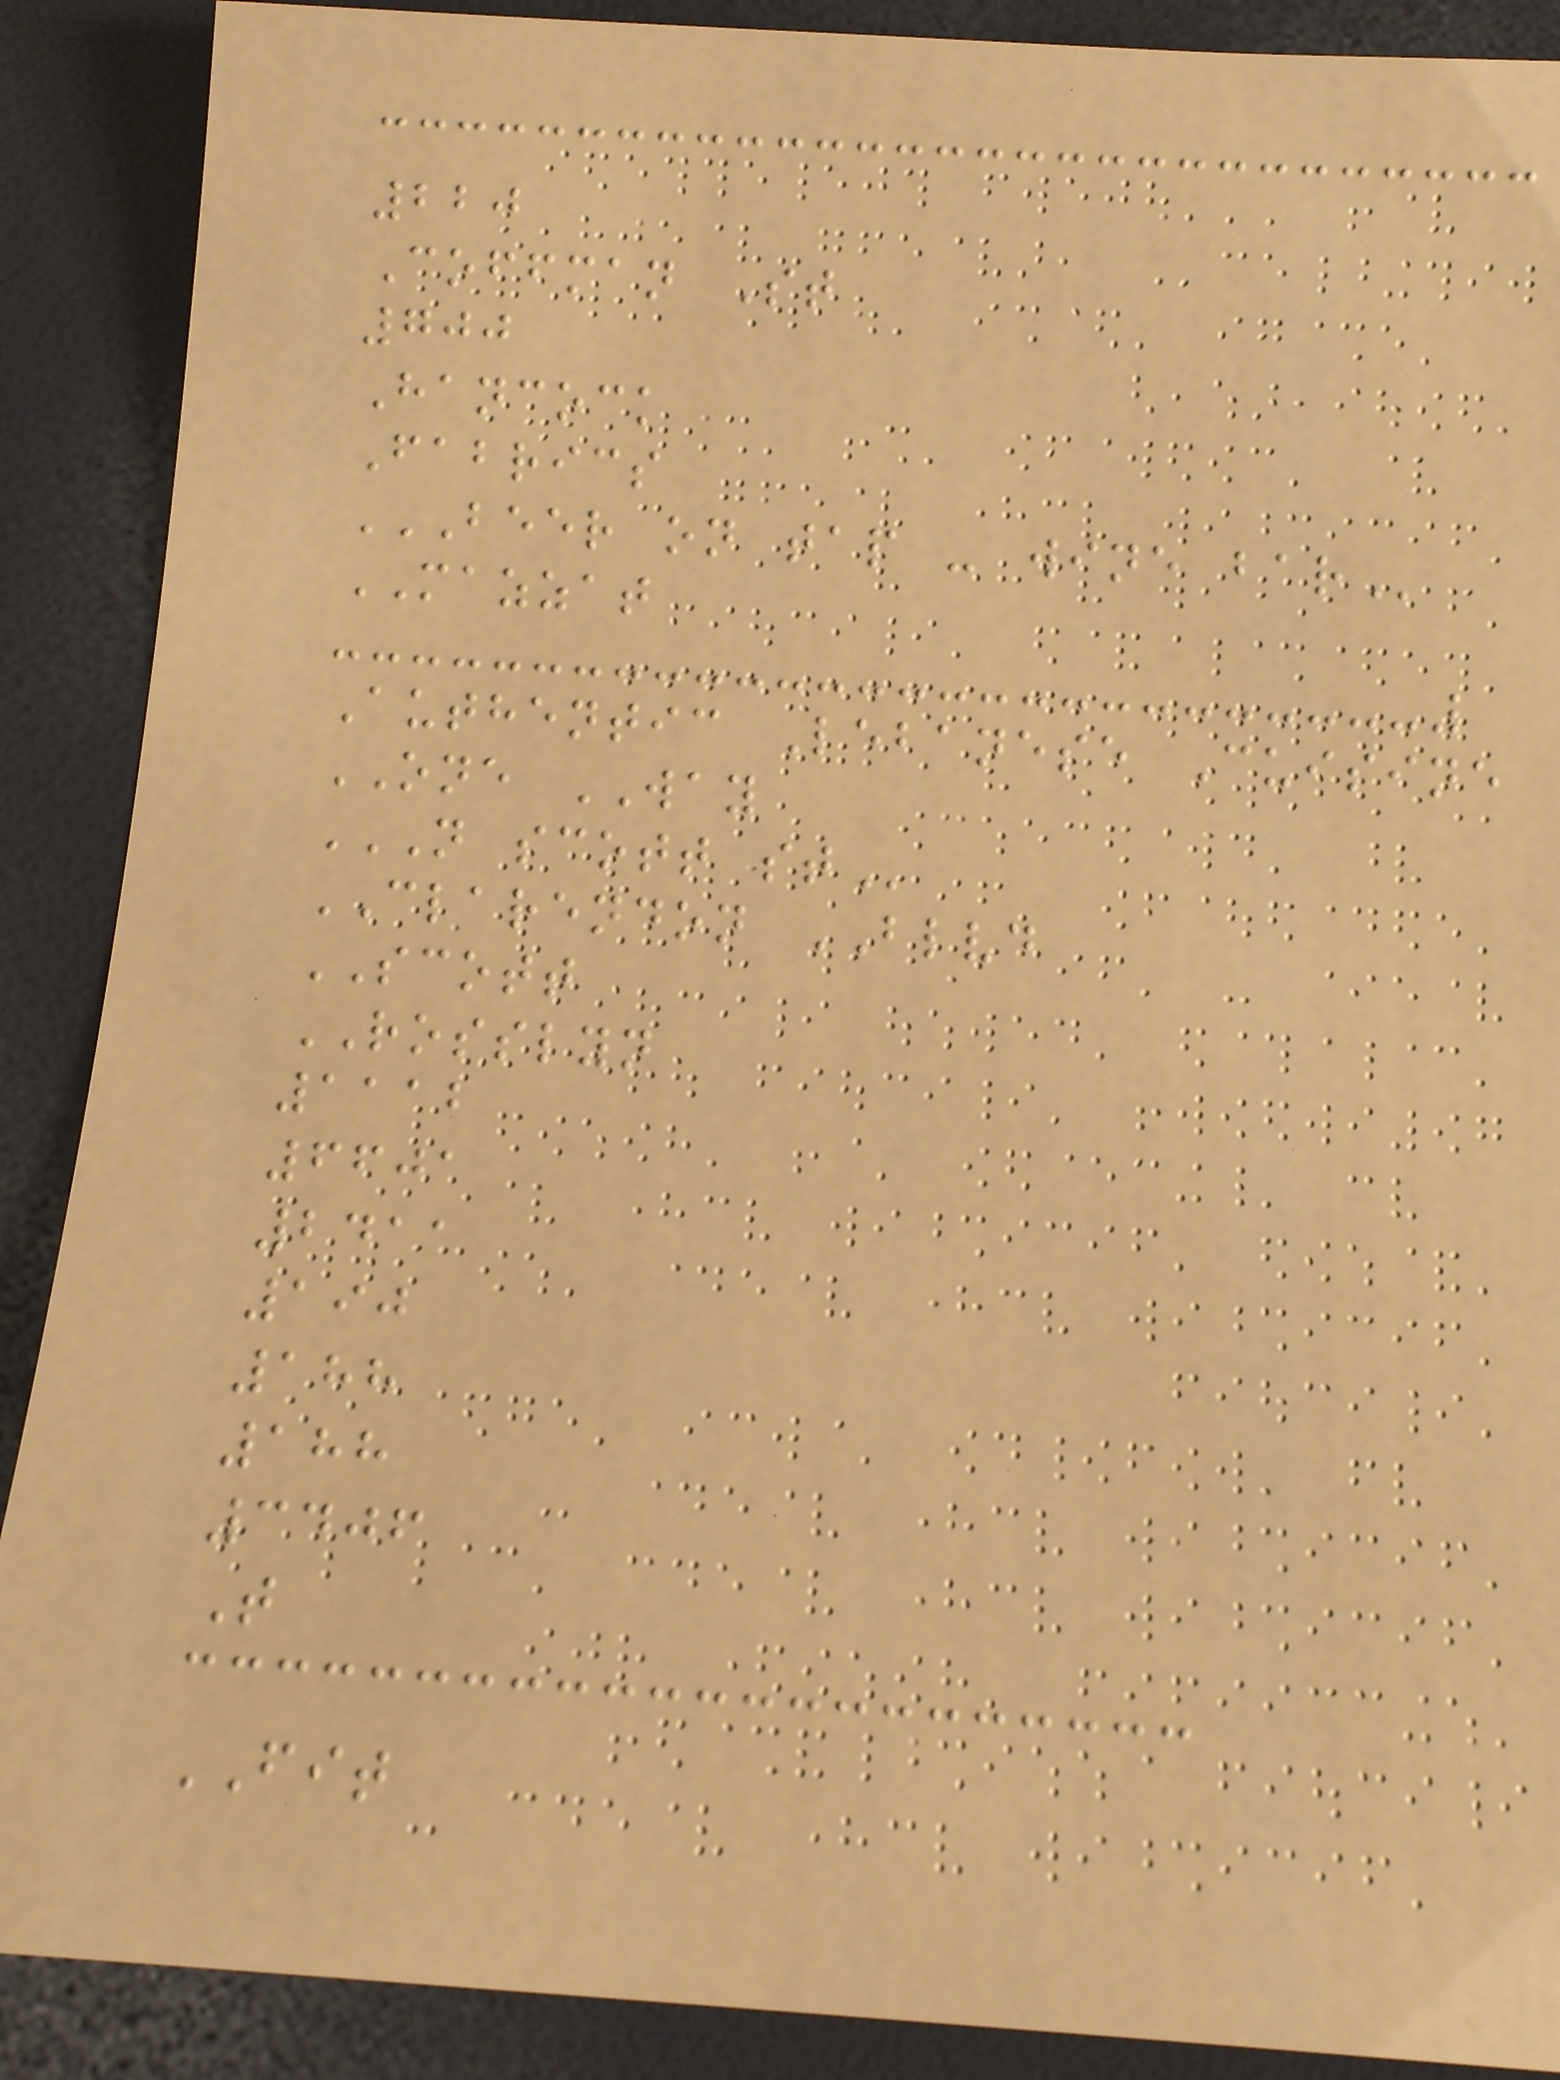220
Coffman St
700
Hancock
Fabrics
BEER ON TAP - WINE BAR
MAZZAT
Authentic Lebanese Cuisine
ONE WAY
N SCOTT ST
CLARENDON BLVD
SCOTT
ROSSLYN
1112
6601
2411
190
188
188
3406
T
FIT
